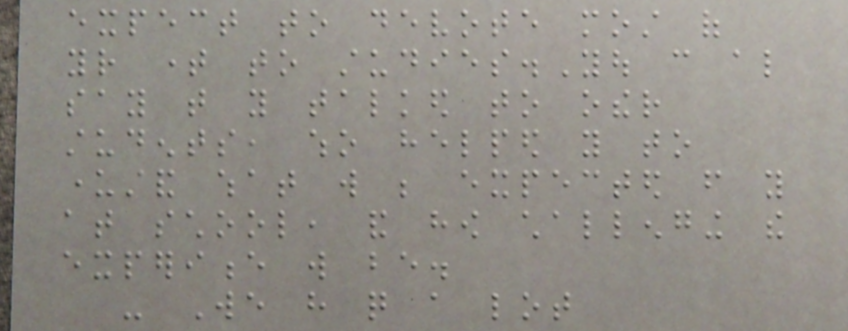expect to devote most of
your time to studies.You can also
say that you talked to other
students, who helped you to
understand what will be expected from you
at school, and how challenging the
experience will be.
- We have quite a lot
